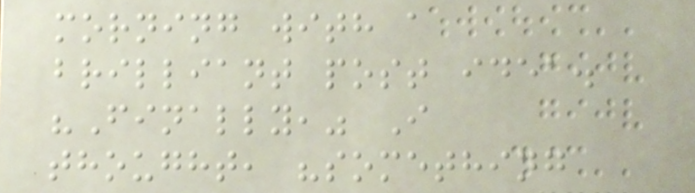morning with a
brilliant post idea.
"Finally," I
thought, "something
